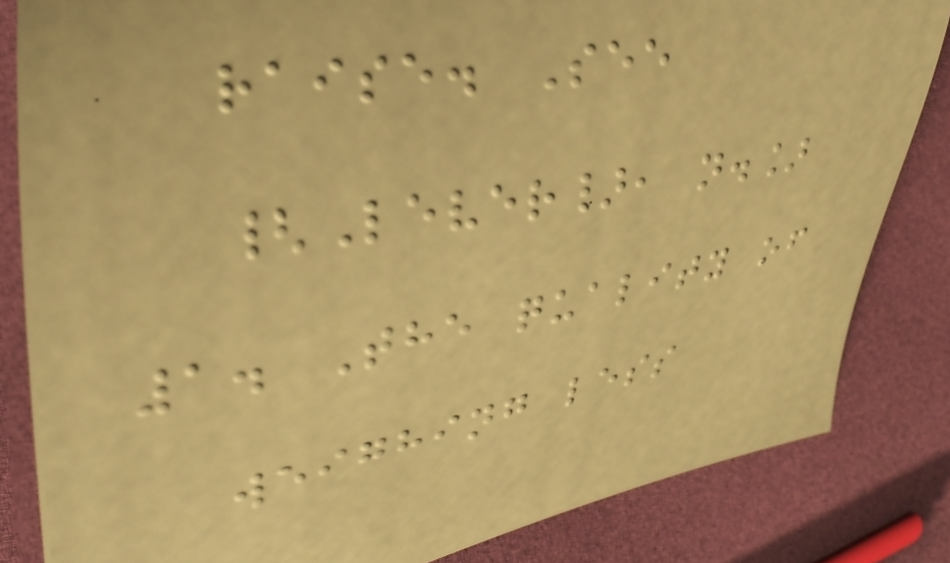raise. See
{Lever}, n.]
1. The quality of
weighing less
